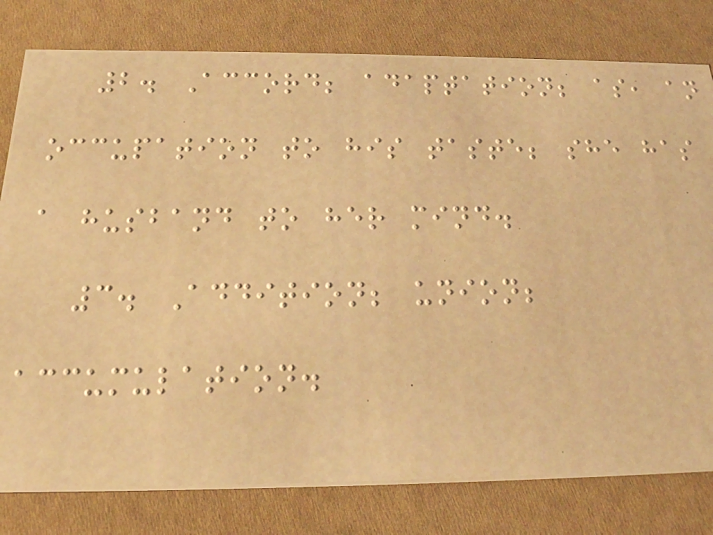2. Accord; adaptation; as, an
occupation to his taste; she has
a husband to her mind.
3. Addition; union;
accumulation.
